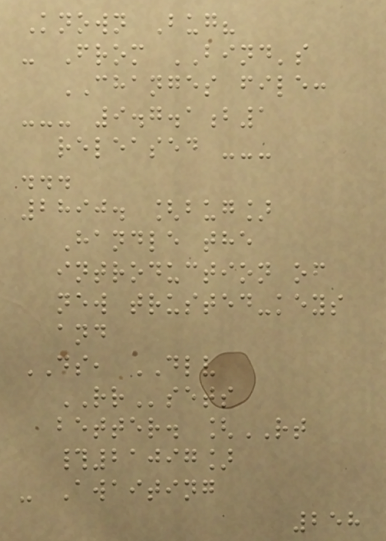Known Bug?
- From BIND's
CHANGES file:
--- 9.7.1b1
released ---
...
2890. [bug]
Handle the
introduction of
new trusted-keys
and
DS, DLV
RRsets
better. [RT
#21097]
- Awaiting
258
